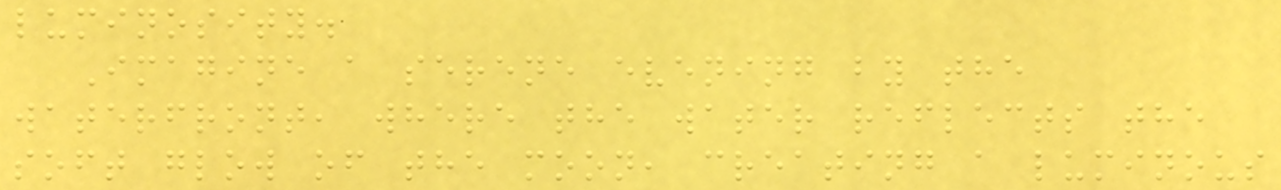luminosity.
Imagine a serene evening by the
waterfront, where the water reflects the
soft glow of the moon, creating a luminous
